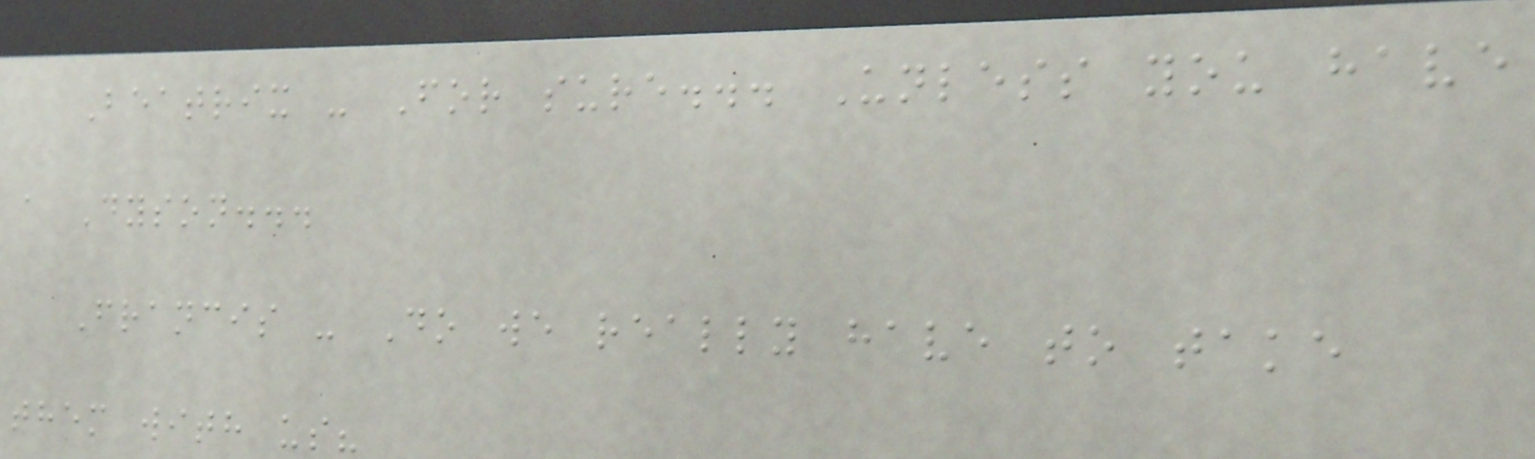Beatrix - For sure... Unless you have
a Dyson...
Francis - Do we really have to take
them with us?
